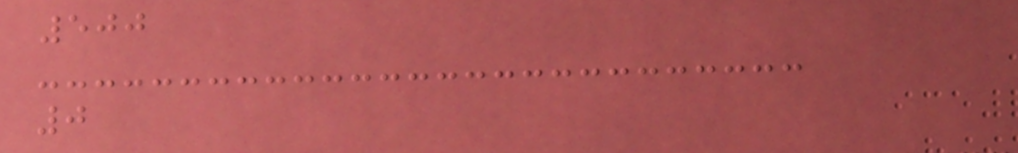500
0
